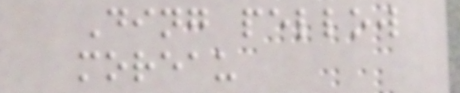Ding pellow
moreau
